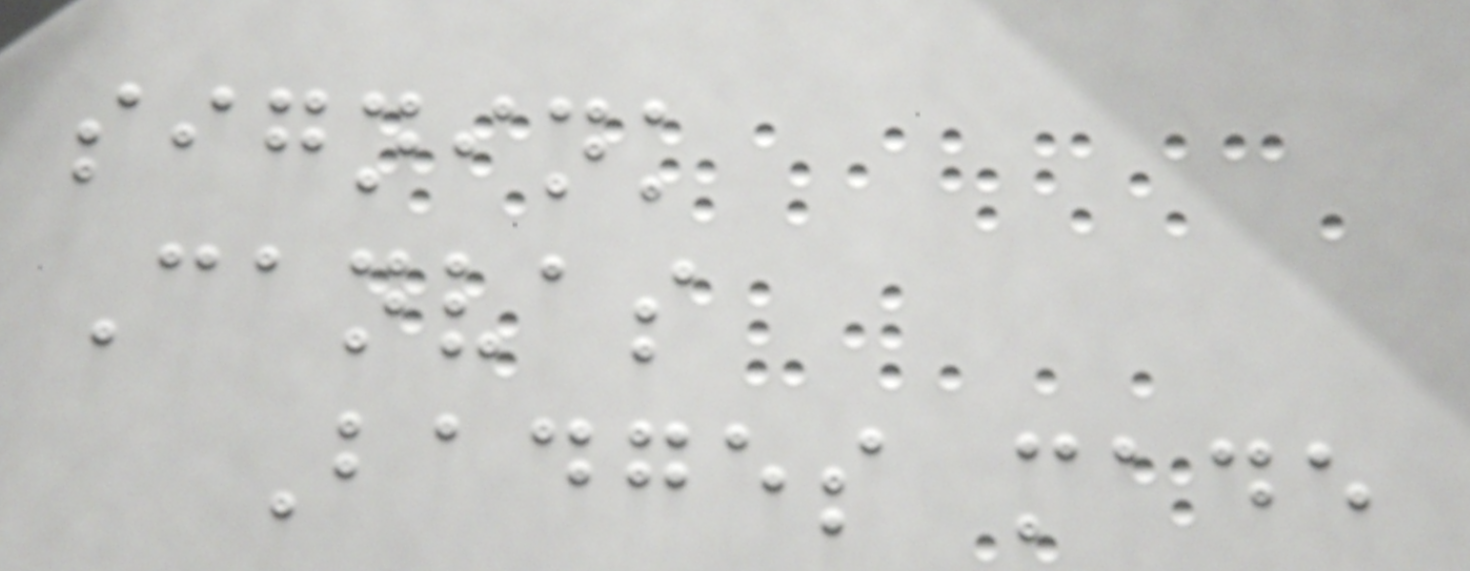signink
Canvas
Badges made
